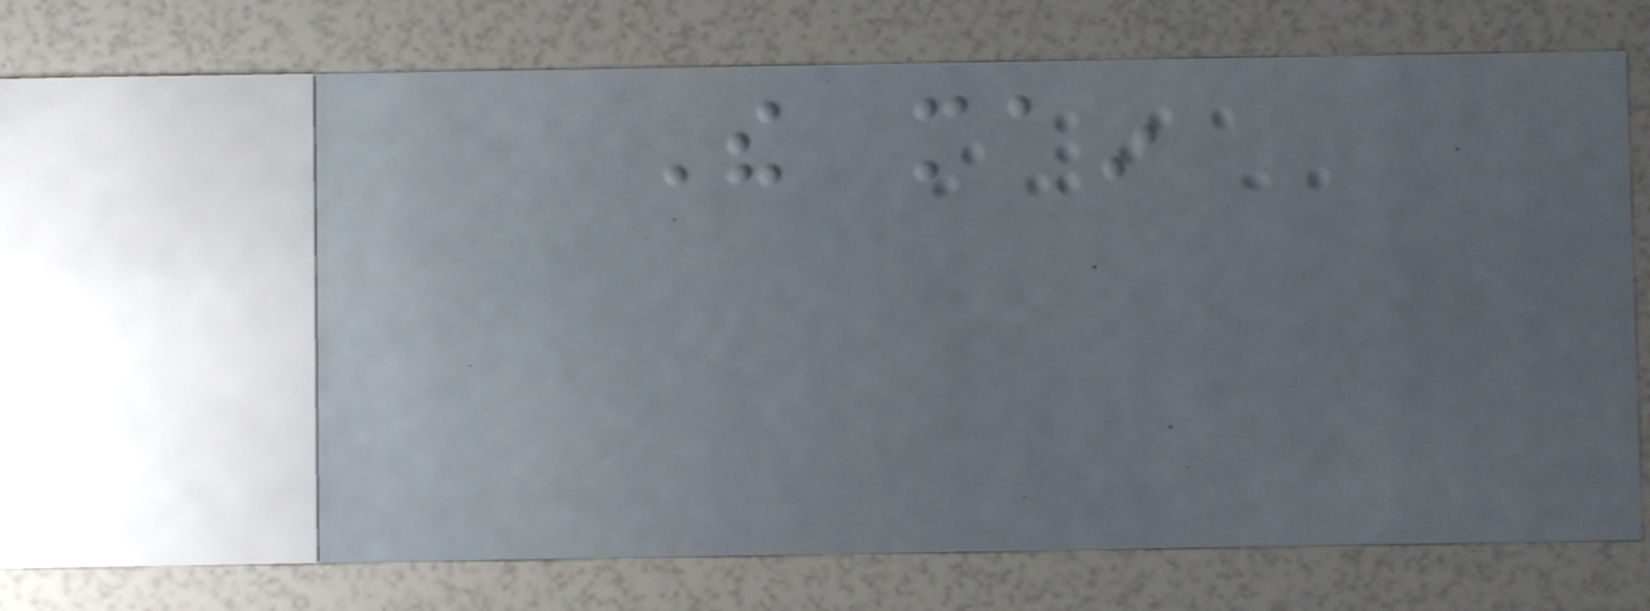The main
